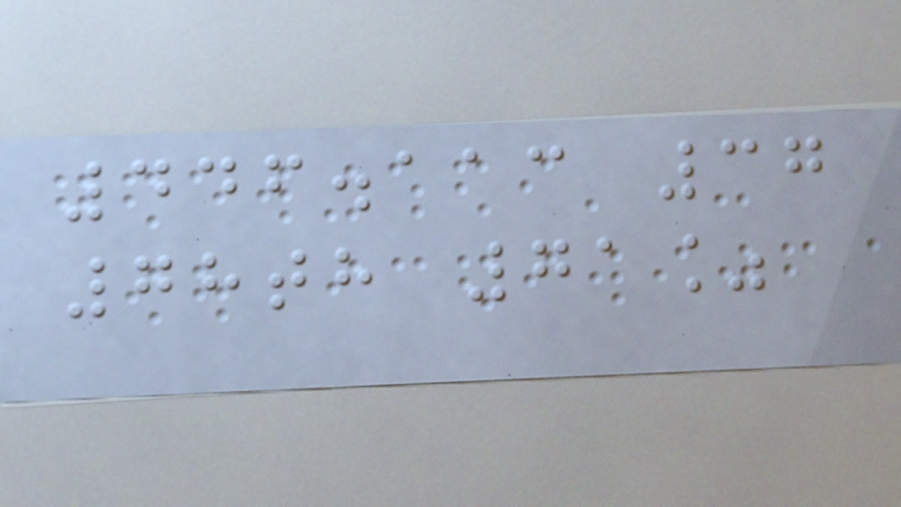446.113 37
78th 71%
